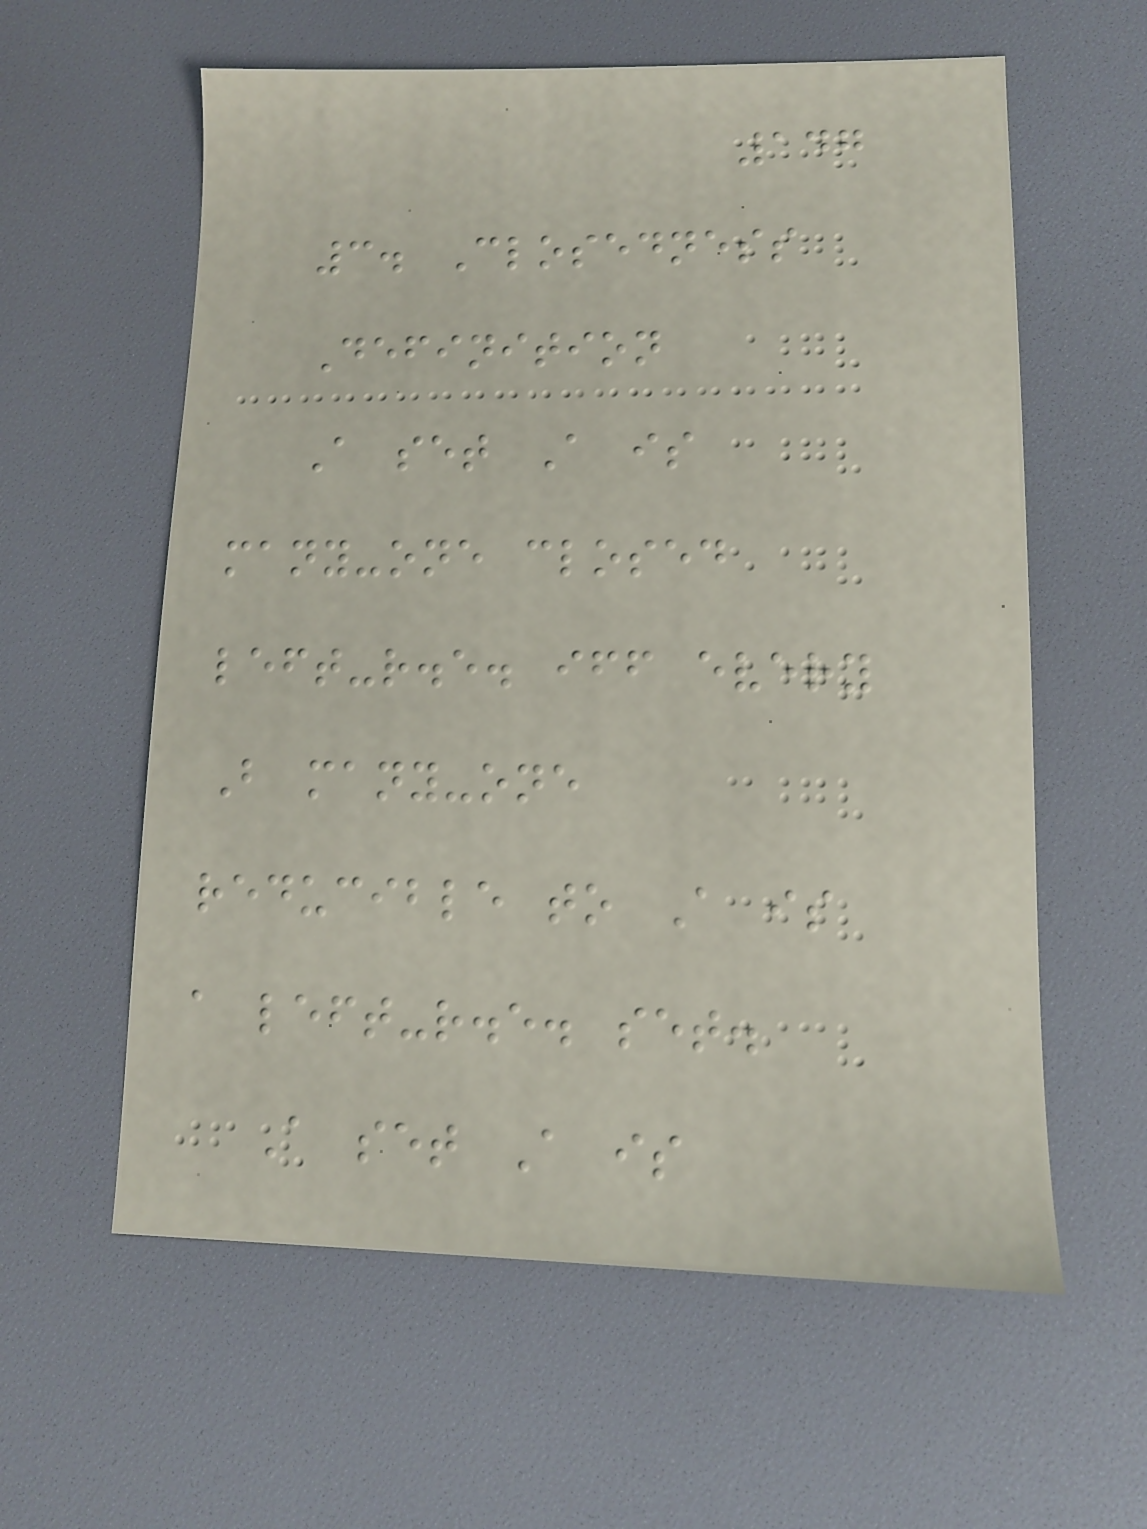147
3. Closedness
Definition
A set A is
many-one closed
left-r.e. iff every
B many-one
reducible to A is
a left-r.e. set.
A set A is
